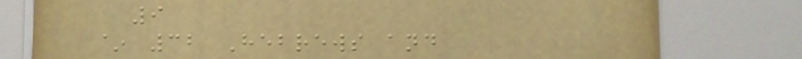9
~ 32 Hebrews and
